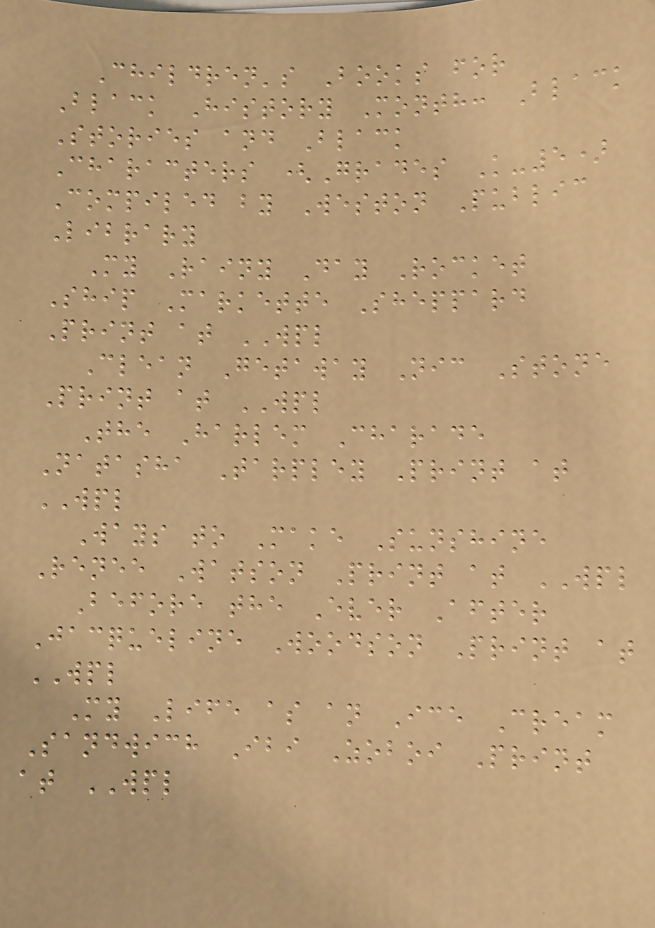Children's Books for
Black History Month: Black
Stories and Black
Characters (Grades K-5)
Compiled by Weston Public
Library
My Rainy Day Rocket
Ship Markette Sheppard
Print at WPL
Clean Getaway Nic Stone
Print at WPL
The Harlem Charade
Natasha Tarpley Print at
WPL
Ways to Make Sunshine
Renee Watson Print at WPL
Before the Ever After
Jacqueline Woodson Print at
WPL
My Life as an Ice Cream
Sandwich Ibi Zoboi Print
at WPL
